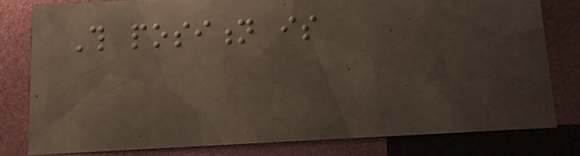This position is
